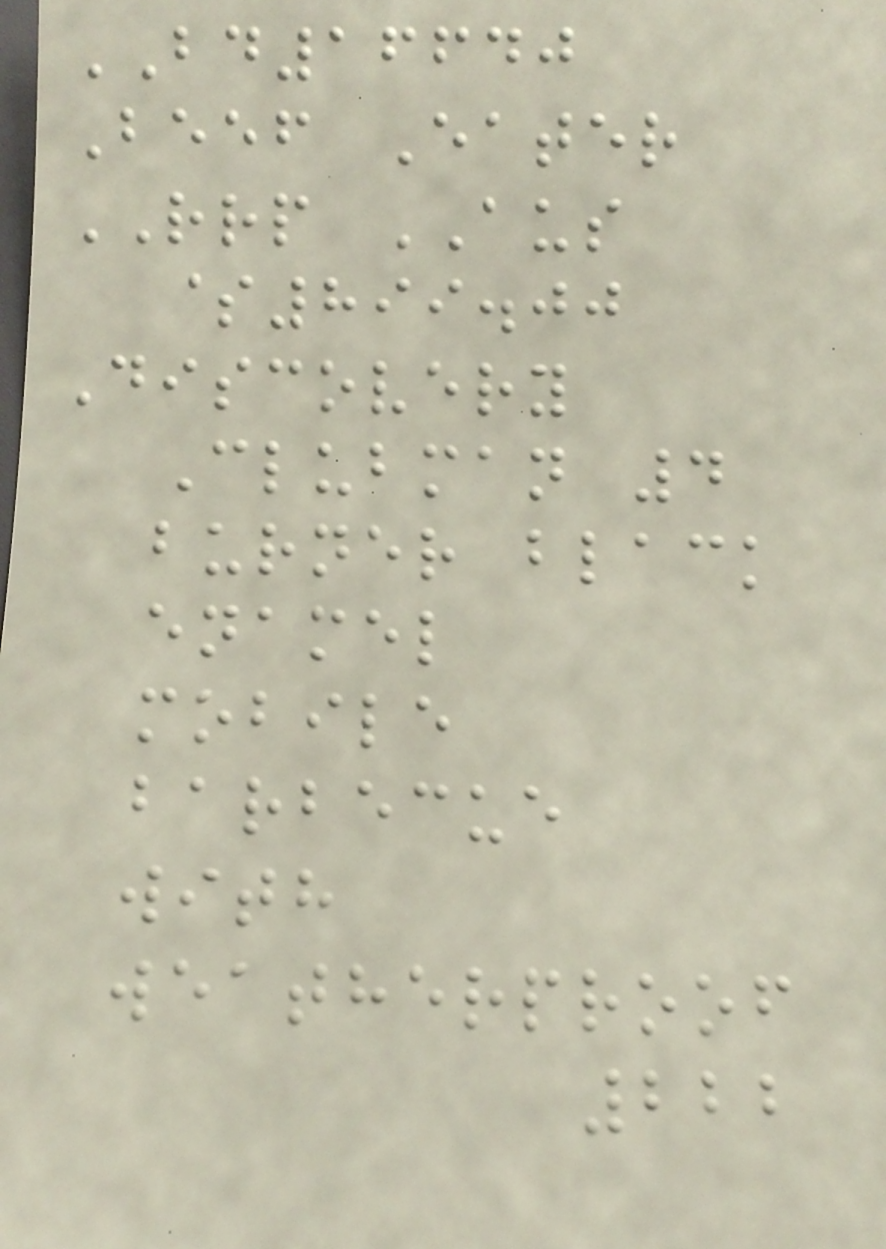BD16640
Beef Eater
RRP AUS
$899.00
Discovery
Clubman 4
burner black
enamel
mobile
barbecue
with
weatherproof
222
